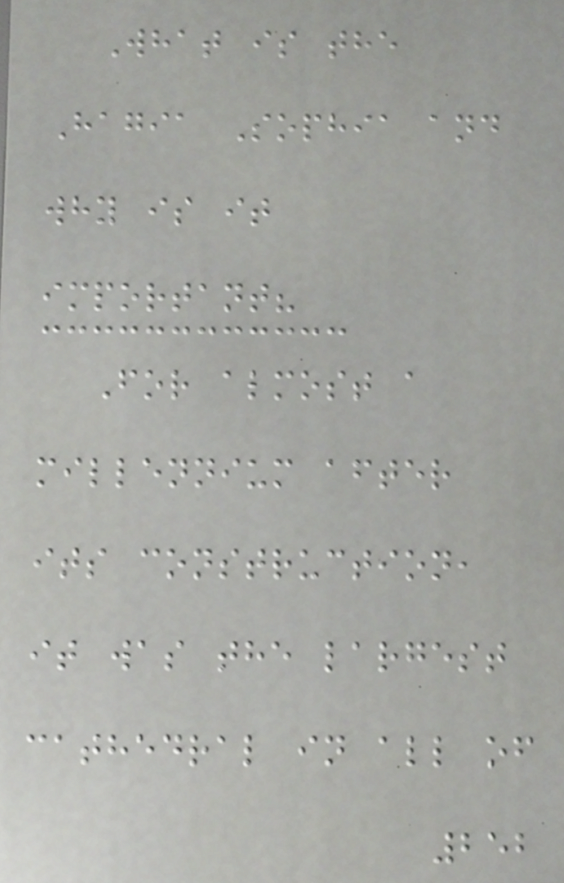What is the
Hagia Sophia and
why is it
important?
For almost a
millennium after
its construction,
it was the largest
cathedral in all of
252
